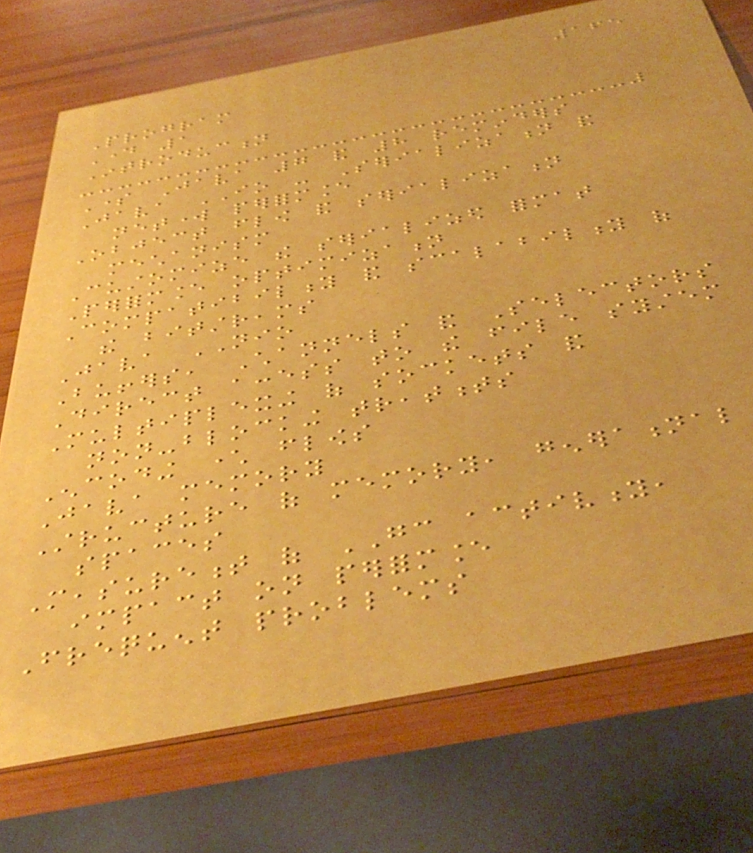165
Program
Day 1
Introduction
Some Java 7 and 8 reminders
Java IO - Serialization and
network performance
Object flow and serialization
mechanism
Customize the serialized format
Performance optimization
Compatibility and scalability of
the bitstreams
Java NIO
Buffers, Channels and Selectors
Direct access to the file system
Multiplexing of sockets and
non-blocking treatments
Encoding character flows
Java memory
Structure of memory, generational
spaces
Measurement of GC activity,
impact on performance
Frequent problems
